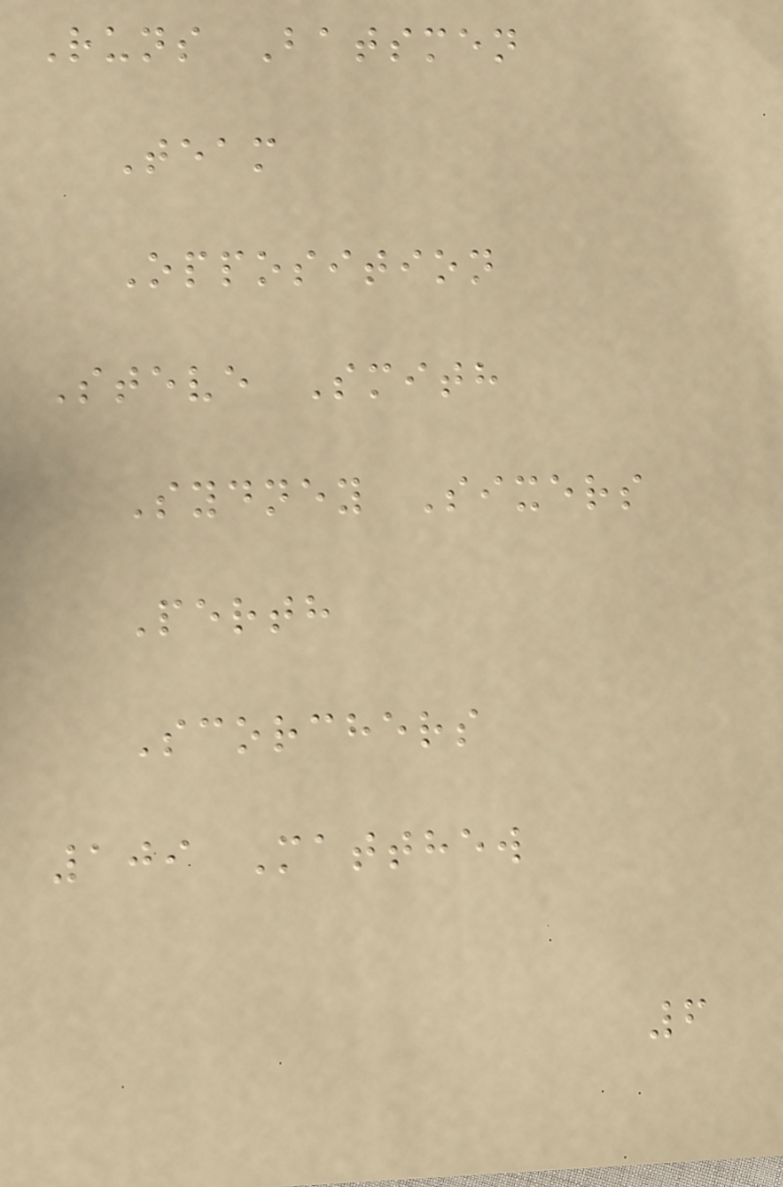Runs Batsmen
Team
Opposition
Steve Smith
Sydney Sixers
Perth
Scorchers
109 Matthew
6
